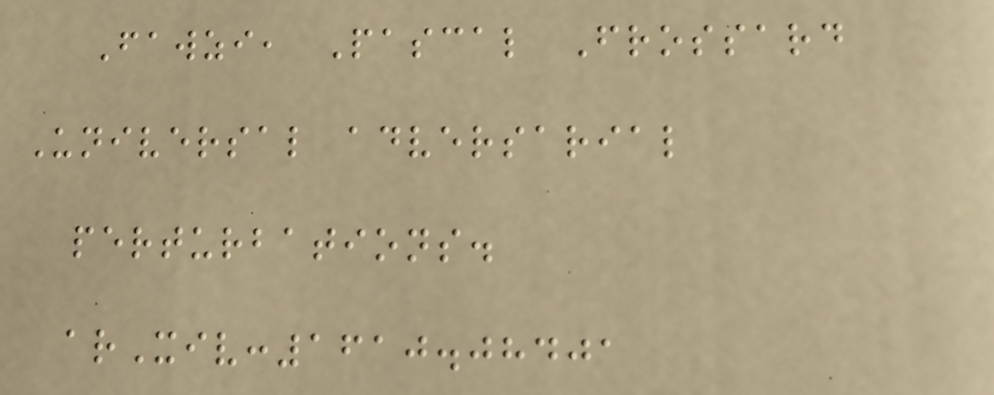Fawzi, Pascal Frossard
Universal adversarial
perturbations.
arXiv:1610.08401
